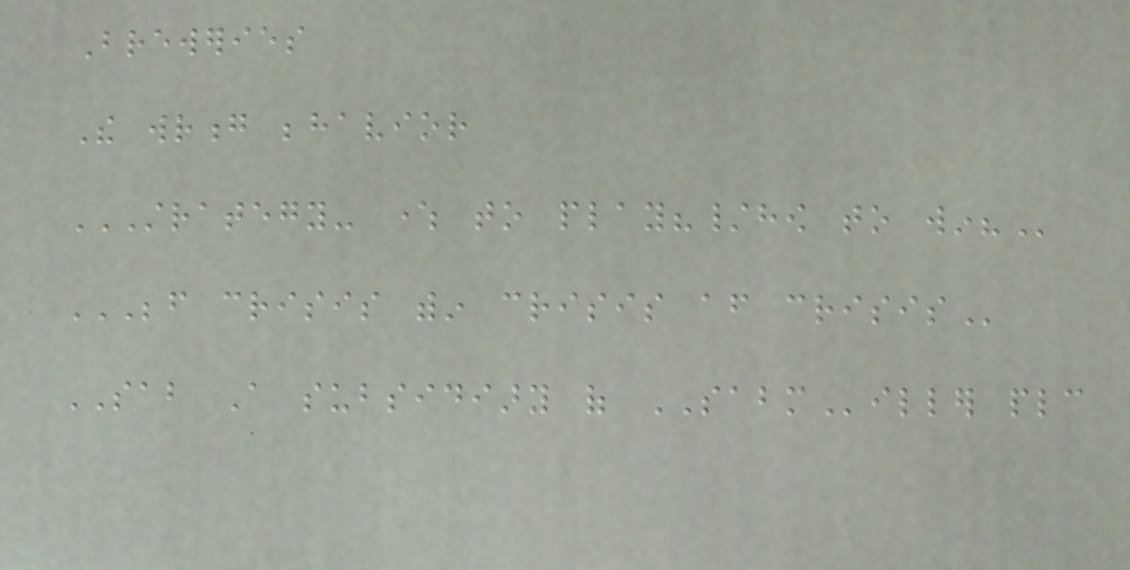Breweries
The wrong behavior
STRATEGY- WHERE TO PLAY?/HOW TO WIN?
BEFORE CRISIS WITHIN CRISIS AFTER CRISIS
SAB A subsidiary of SABMiller plc
